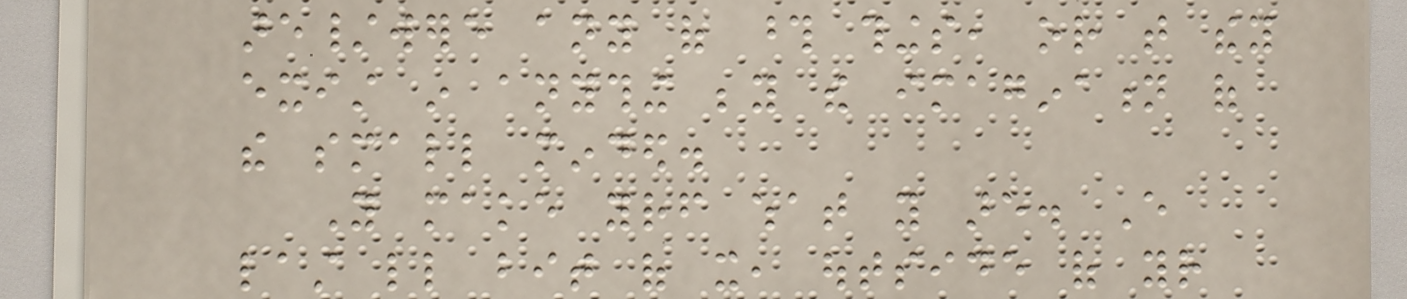are/were any of those things, or that they
exist in anything beyond the imagination of
the small minded.
You make yourself what you are. Every
last little bit of it, outside of your
